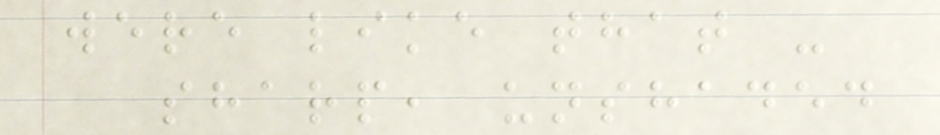were like that -
sharp, unshaded
